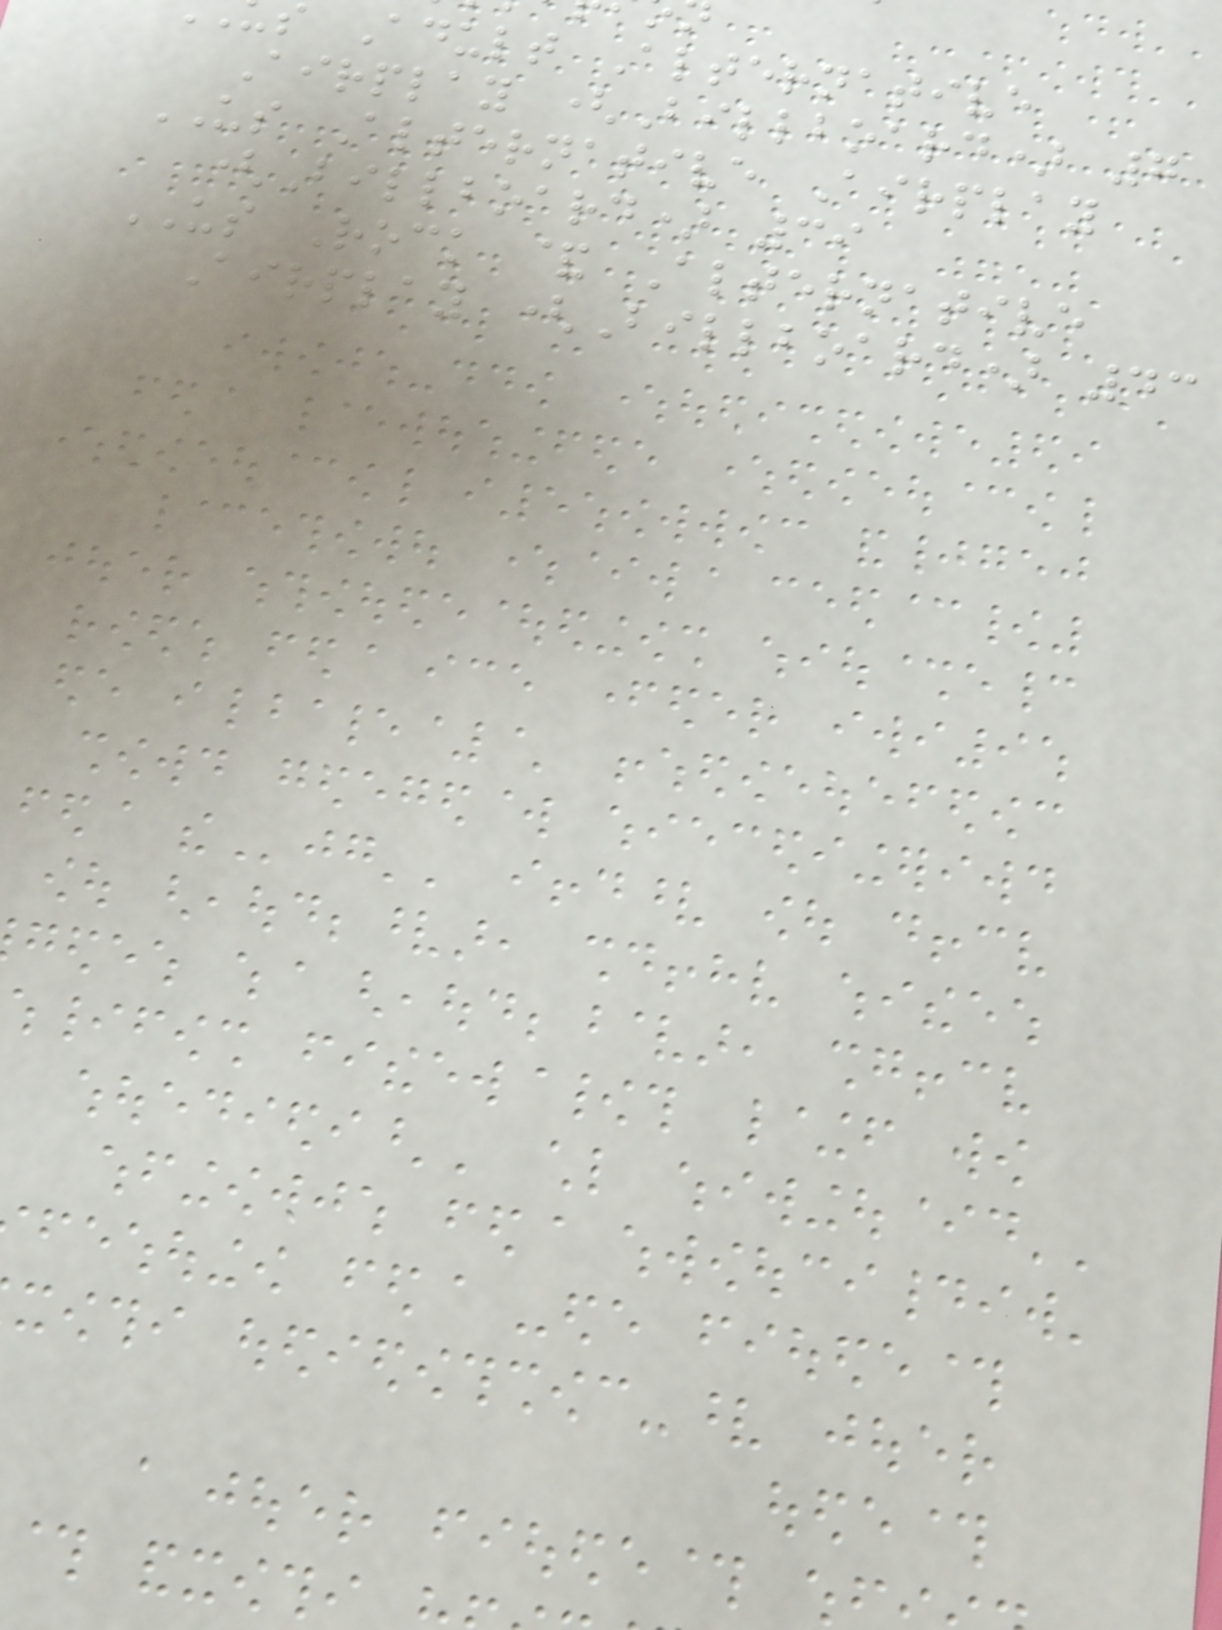Adult Alternative
Airplay (Billboard) 7
US Alternative Airplay
(Billboard) 39
US Rock & Alternative
Airplay (Billboard) 43
